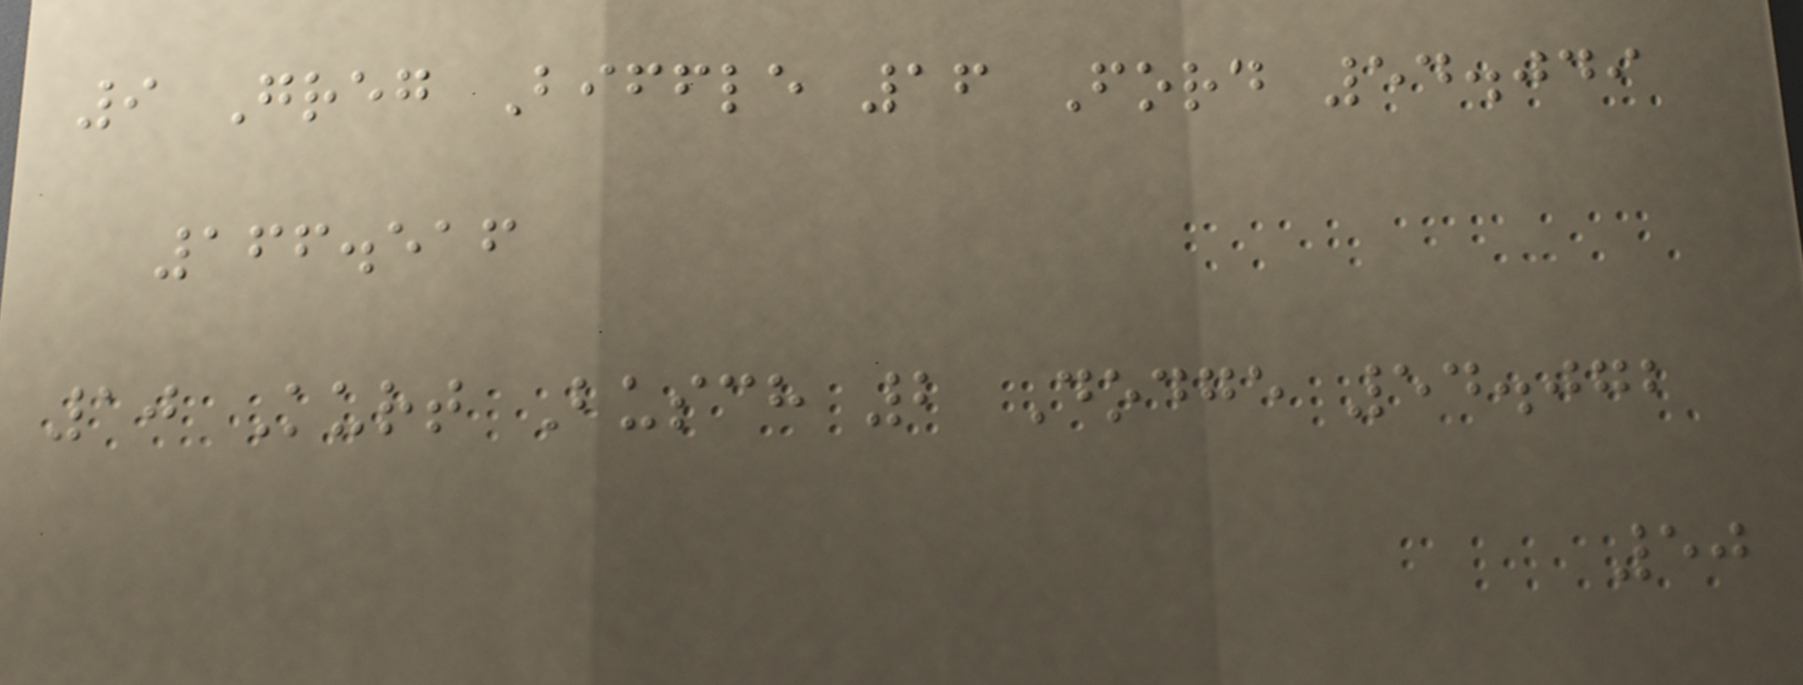9 Greg Biffle 16 Ford 54.049
166.516
10 Kurt Busch 2 Dodge 54.072
50
